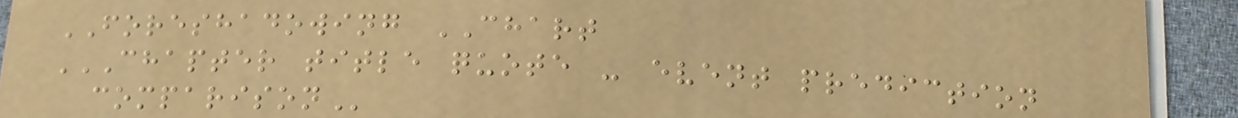FORESHADOWING CHART
CHAPTER TITLE QUOTE - EVENT PREDICTION
COMPARISON
